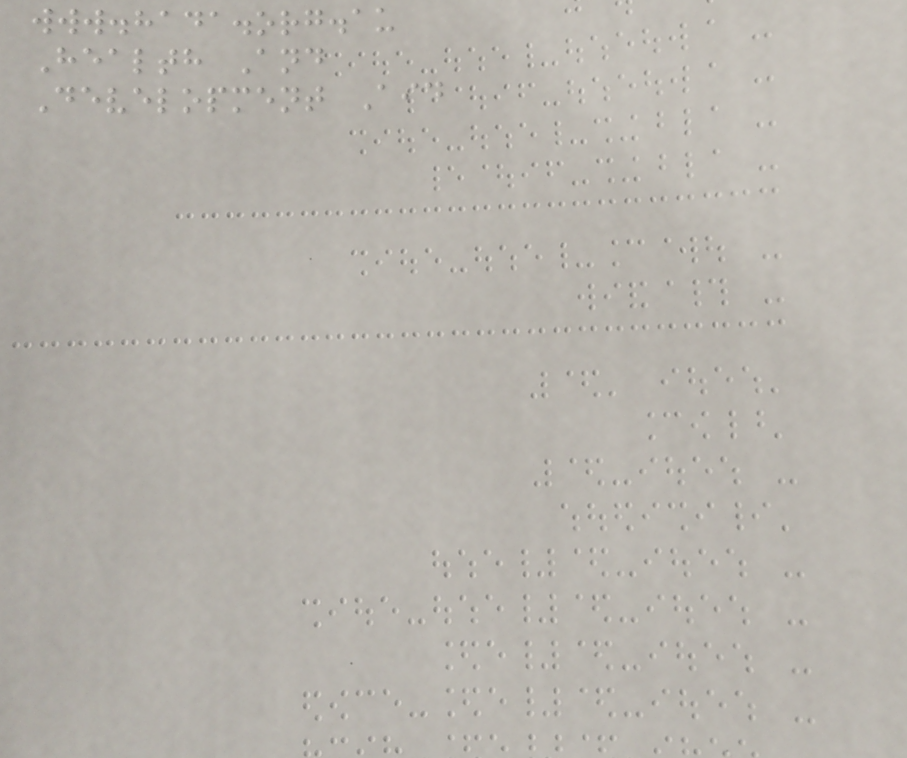www.hada.org.au
Health And
Development Aid
